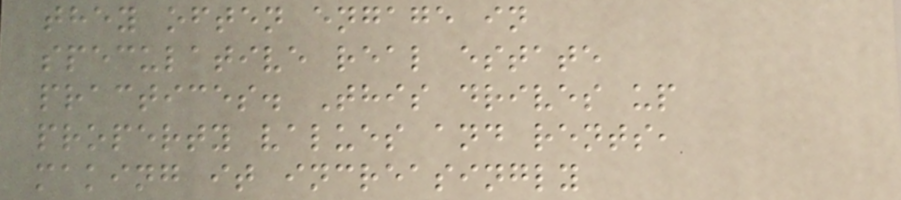they often engage in
speculative real estate
practices. This drives up
property values and rents,
making it increasingly
